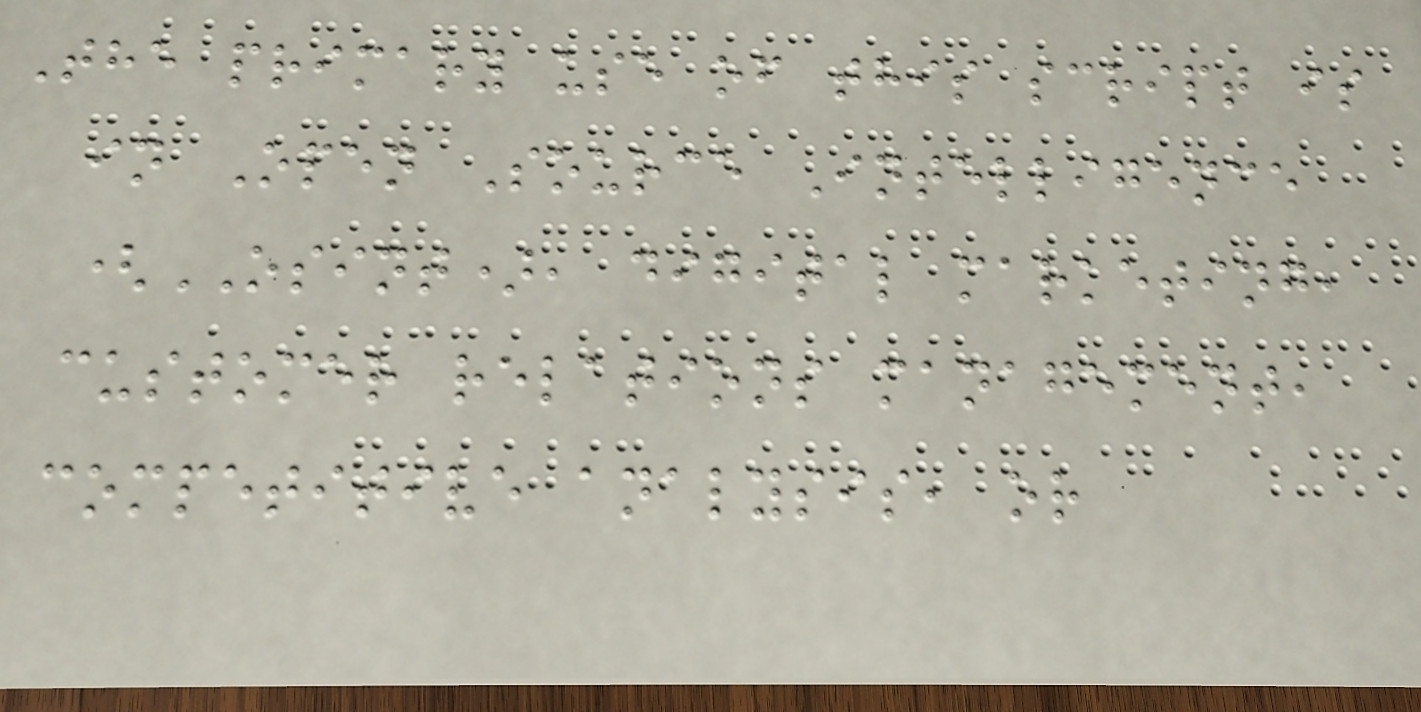The primary use of this script is
in Open Source Intelligence
(OSINT), digital marketing,
customer relations management,
competitive analysis, or
